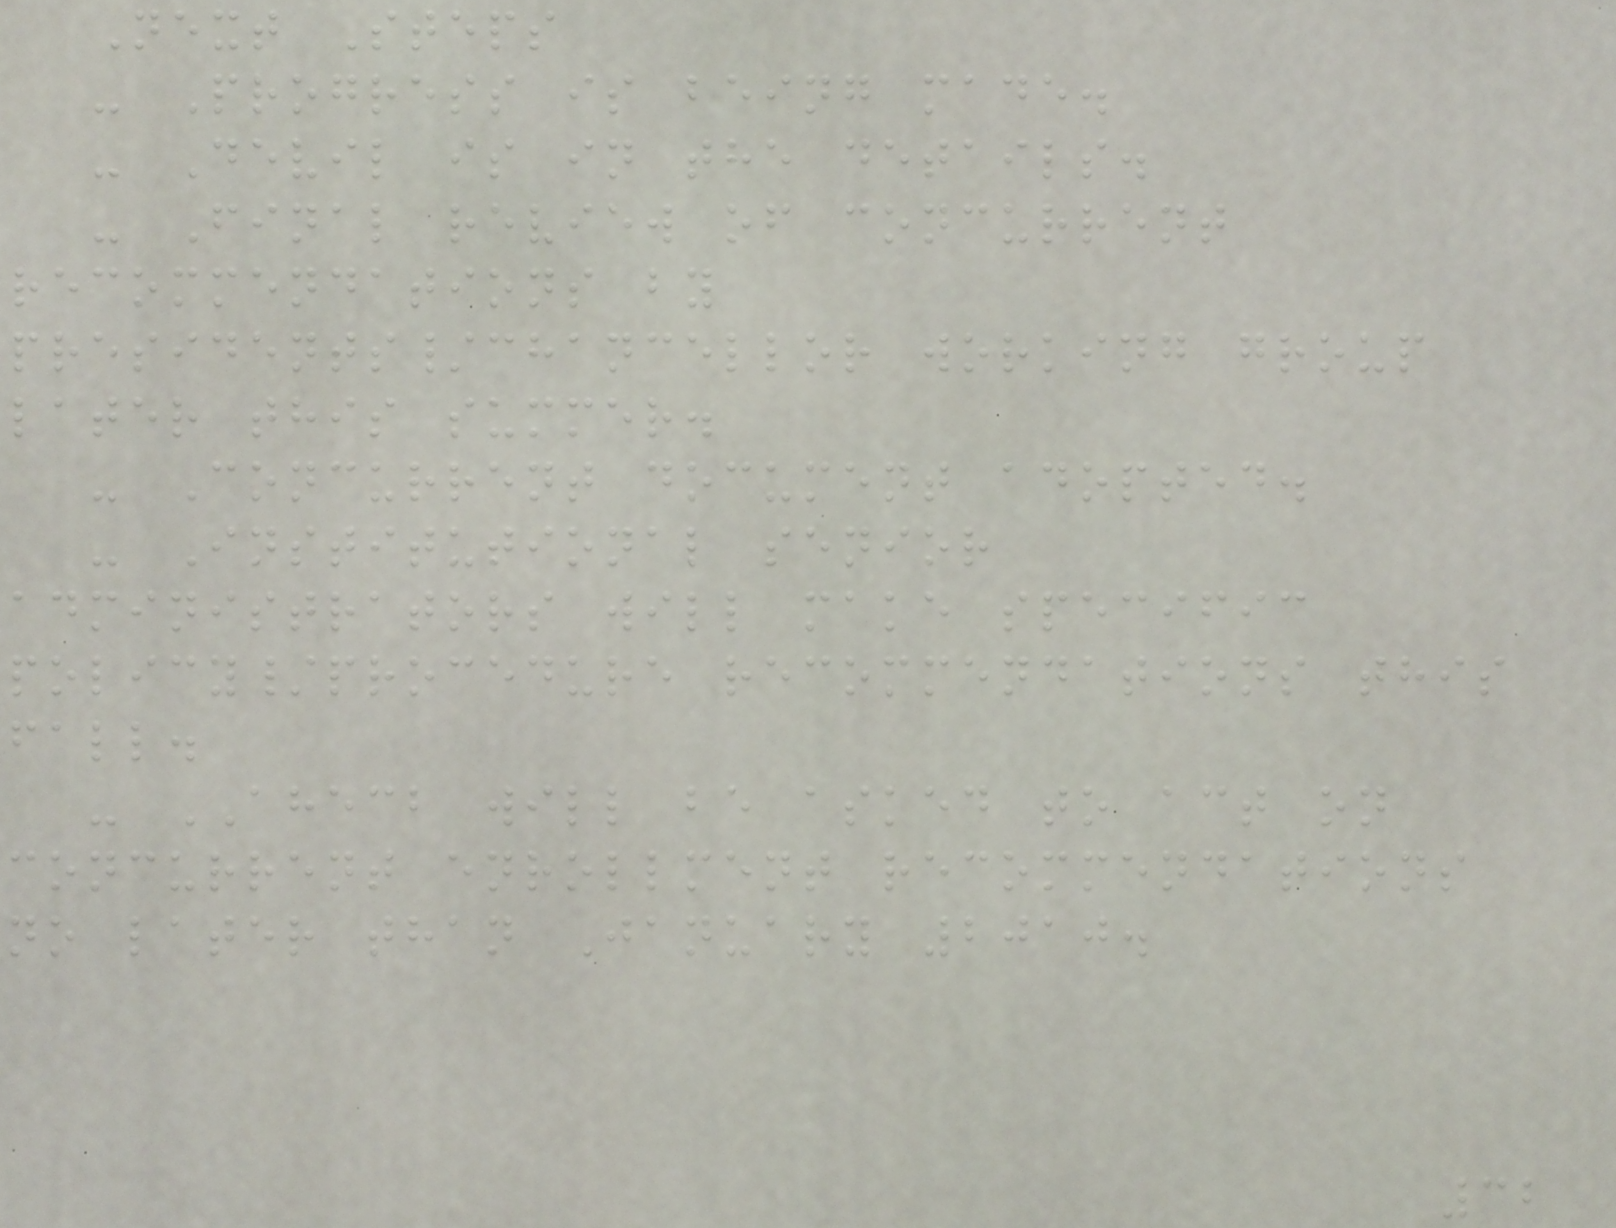Next Steps
- Progress is being made.
- Devil is in the details.
- Final review of concurrent
recommendations by
presidents/chancellor working group
later this summer.
- Concurrent document adopted.
- Institutional senior
administrators will make specific
policy/procedure recommendations this
fall.
- AHECB will be asked to act on
concurrent enrollment recommendations
no later than January 2010.
32
